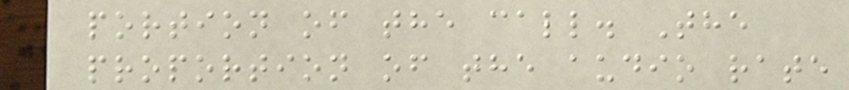portion of the call. The
proportion of the audio rate
